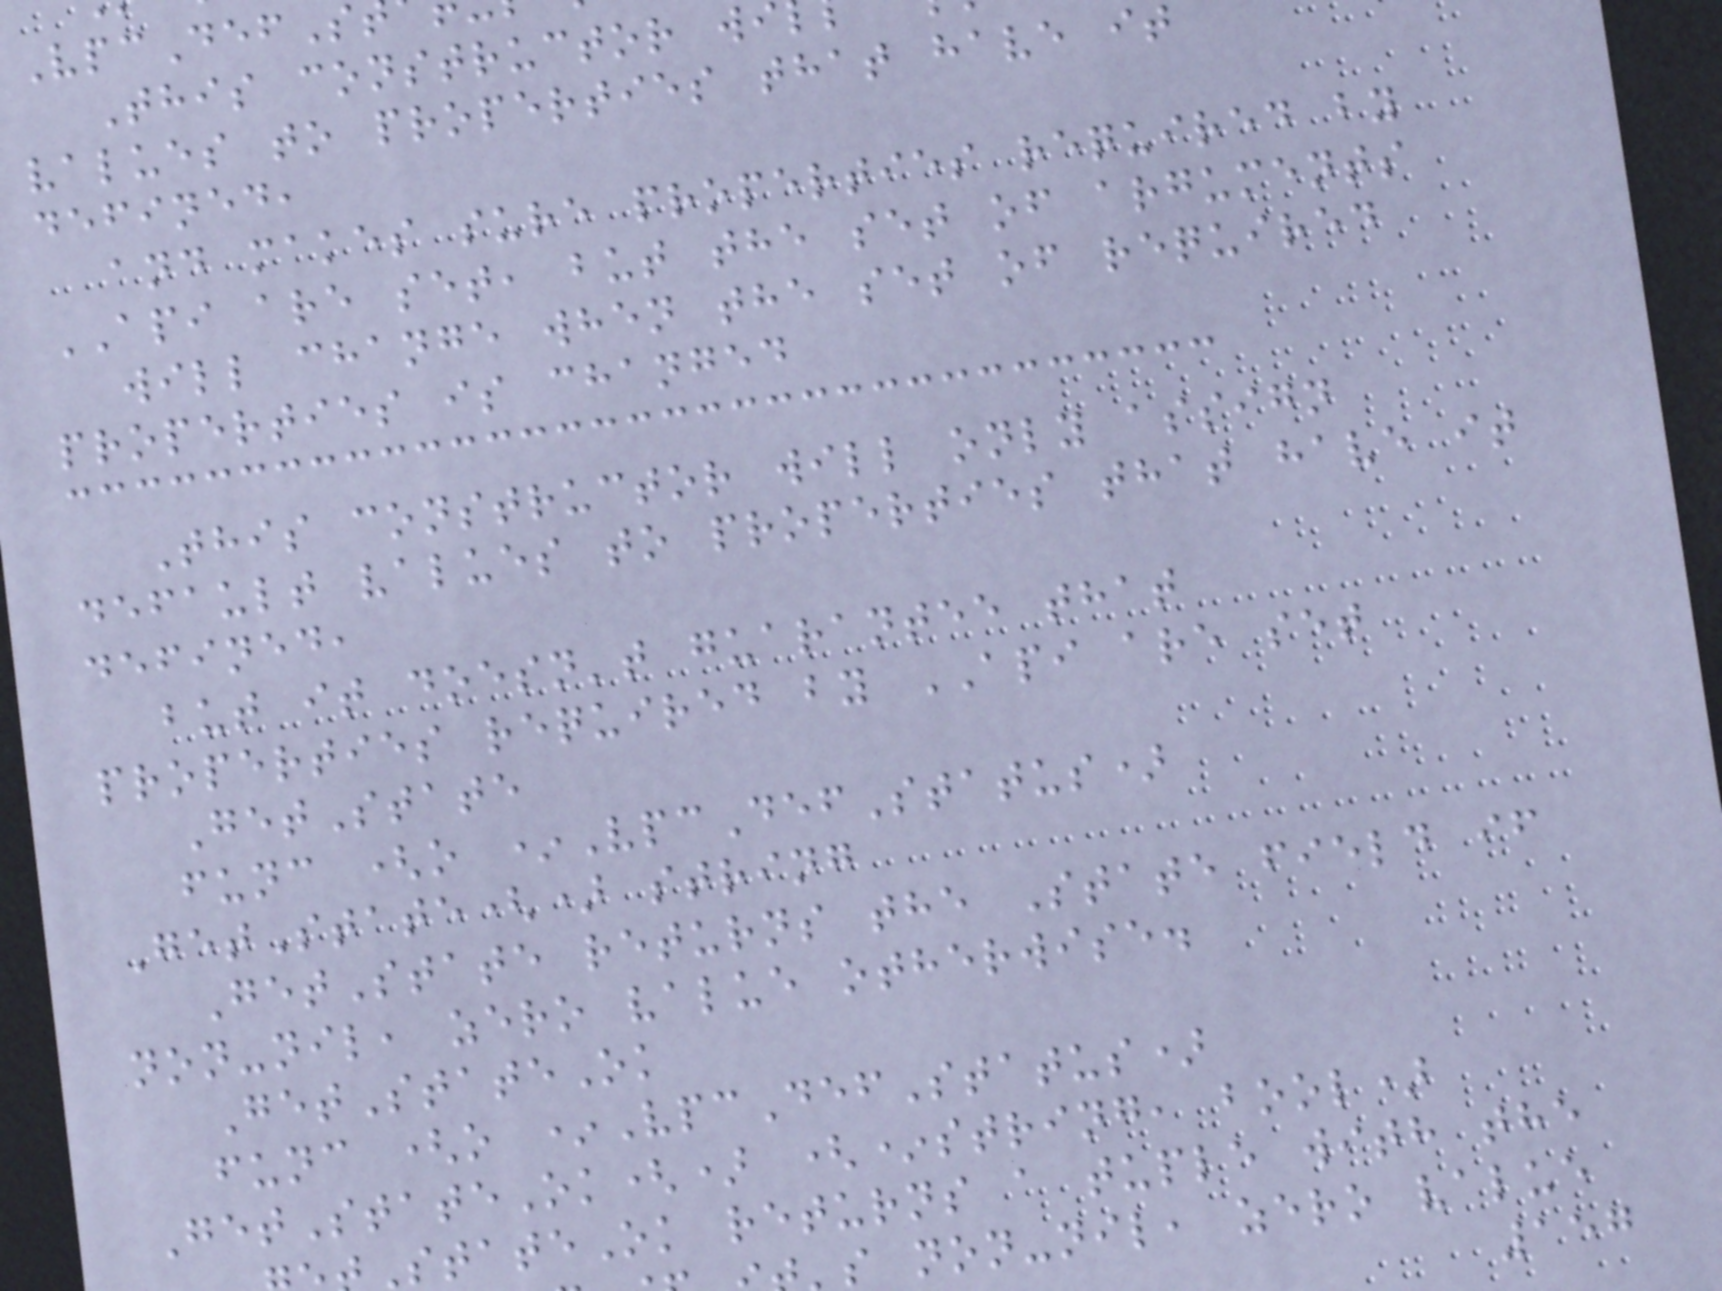VpcDefS
This constructor wi
values to properties that have it
defined,
and makes sure properties required by
API are set, but the set of arguments
will change when the set of required
properties is changed
This constructor will only assign
default values to properties that have it
defined,
but it doesn't guarantee that
properties required by API are set
GetState
func (o *VpcDefStatus)
GetState() string
GetState returns the State field if
non-nil, zero value otherwise.
GetStateOk
func (o *VpcDefStatus)
GetStateOk() (*string, bool)
StateOk returns a tuple with the
s non-nil, zero value
157
